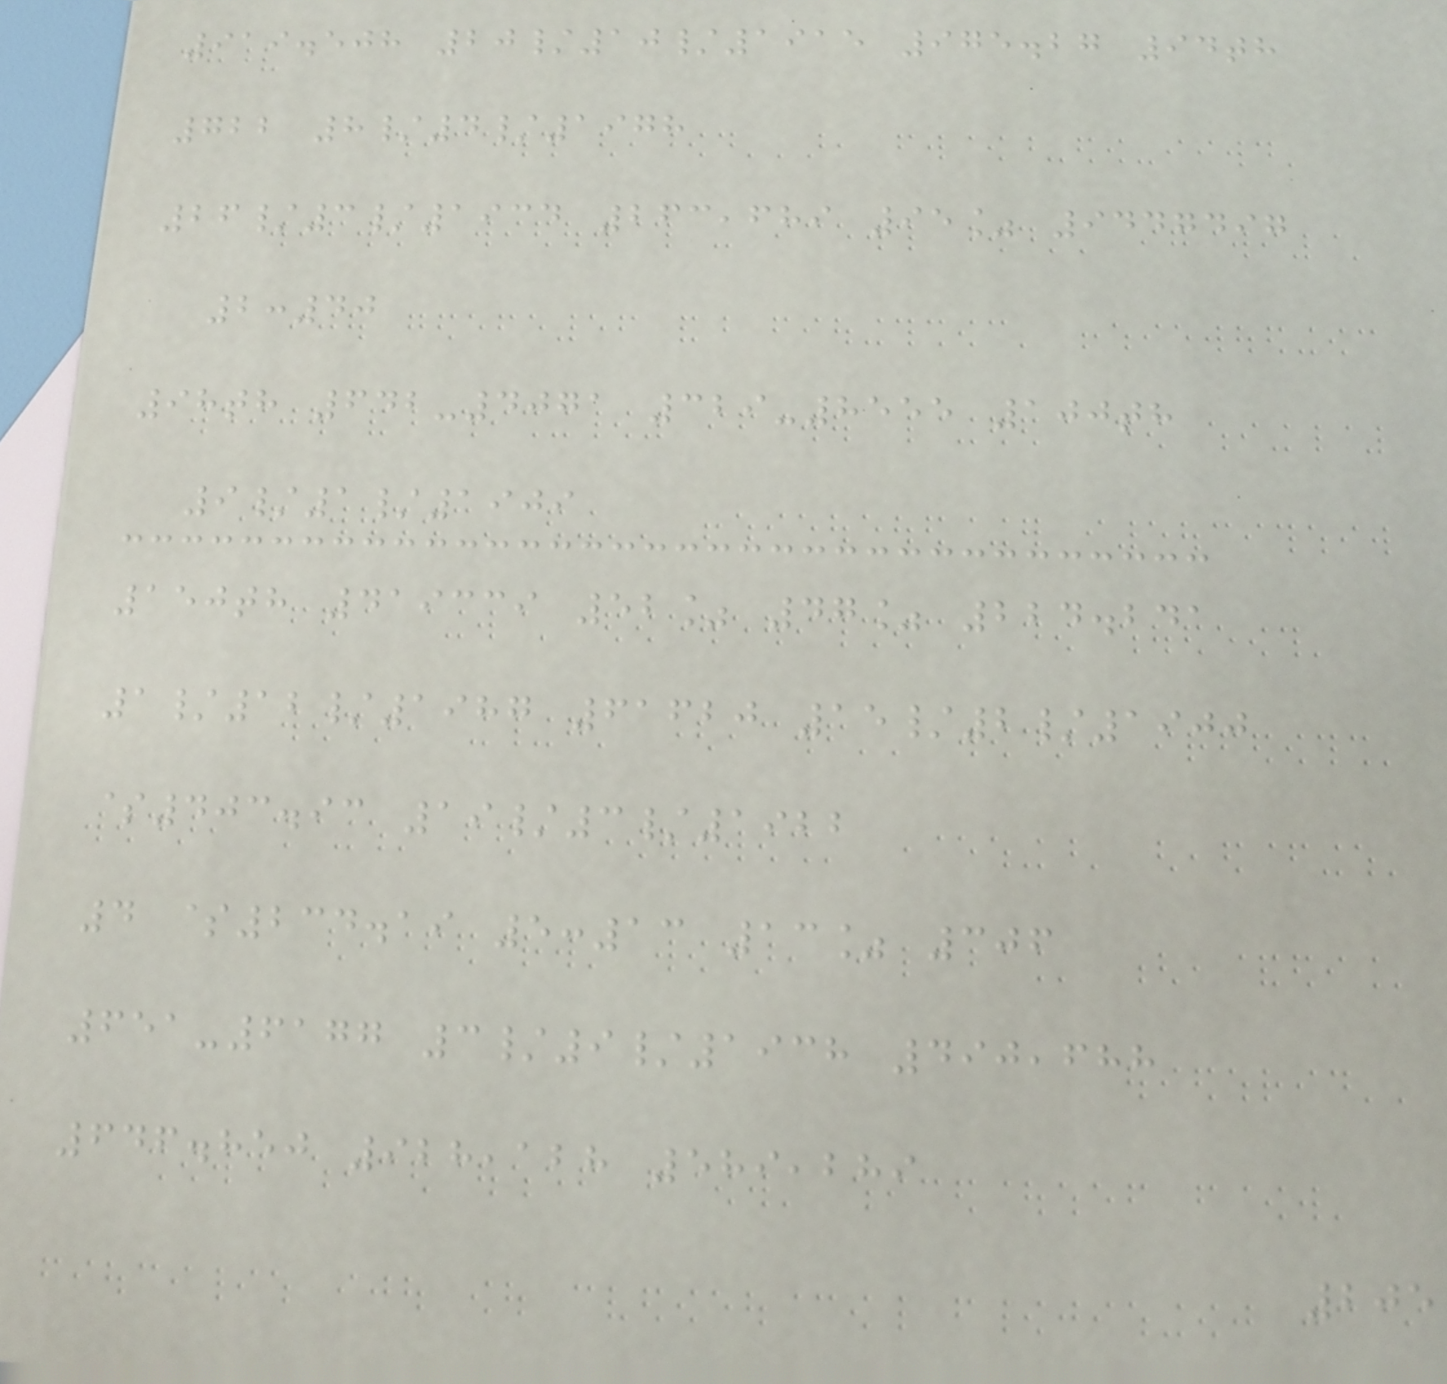919.508 20/10/1915 975.27 94th
722 8/4/1978
26/3/1934 263,689 95% 9447497
2:40
98th 642-4071 329-8555 100th
9/1/1909
150th 419339 52% 47% 224.241
1/12/1987 61620 15/2/1900
$403.93 19/3/1922
4 $234.19 5:13 13% 306
651-6177 3/9/1938 490,688
646.850 928,128 589,289
205
